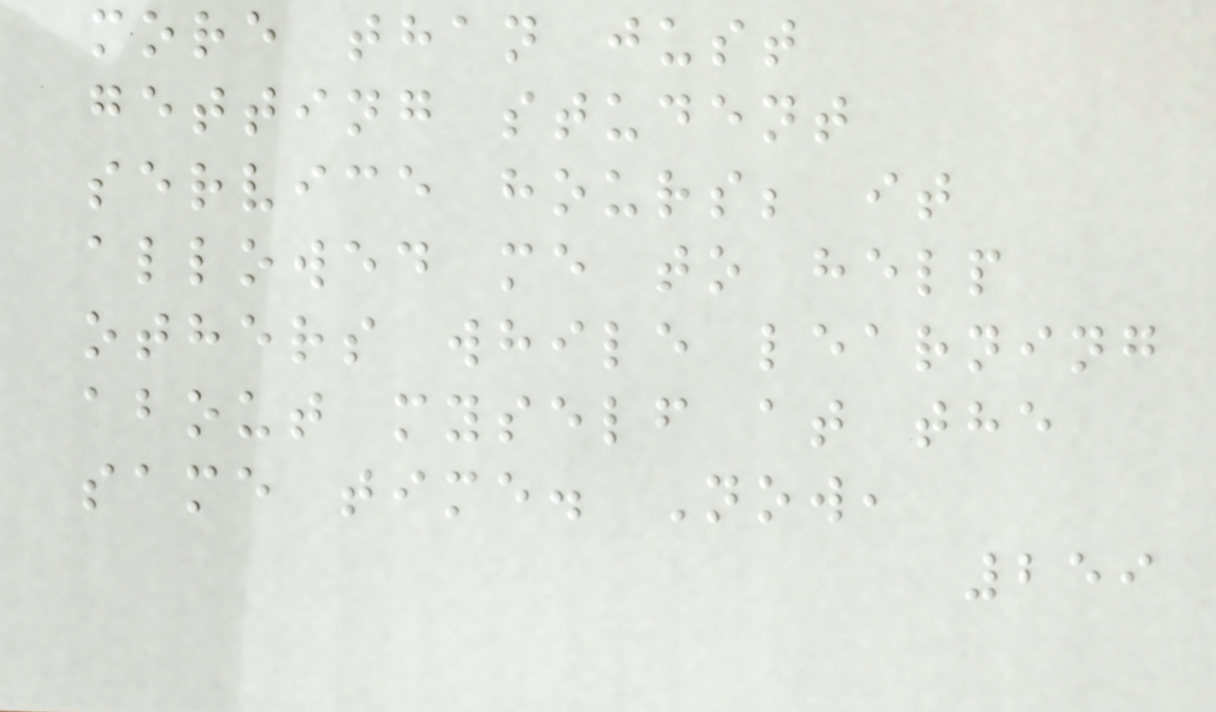more than just
getting student
service hours; it
allowed me to help
others while learning
about myself at the
same time. Now,
259
